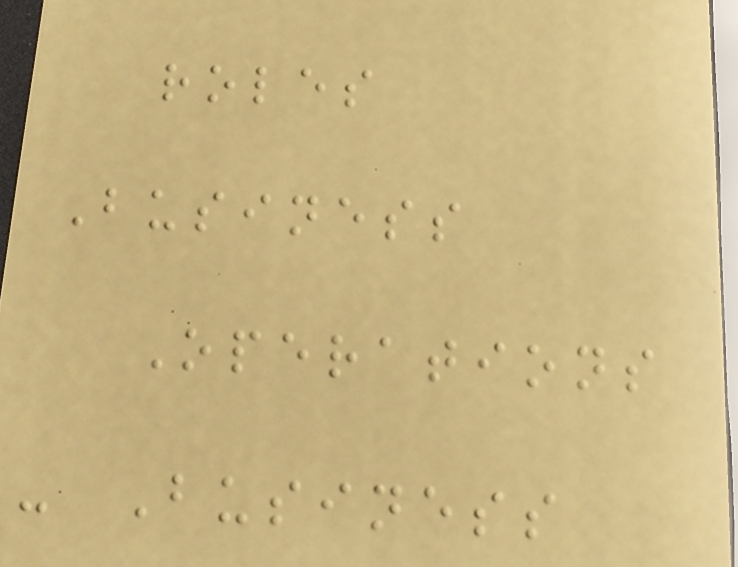roles
Business
Operations
- Business
